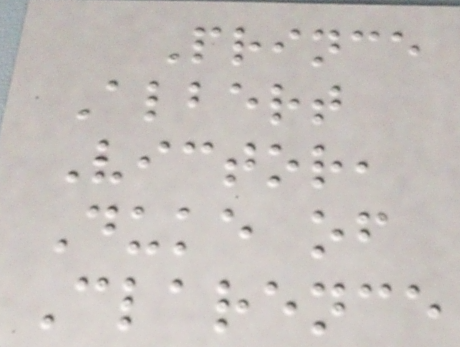Prince
Albert
Victor,
Duke of
Clarence
